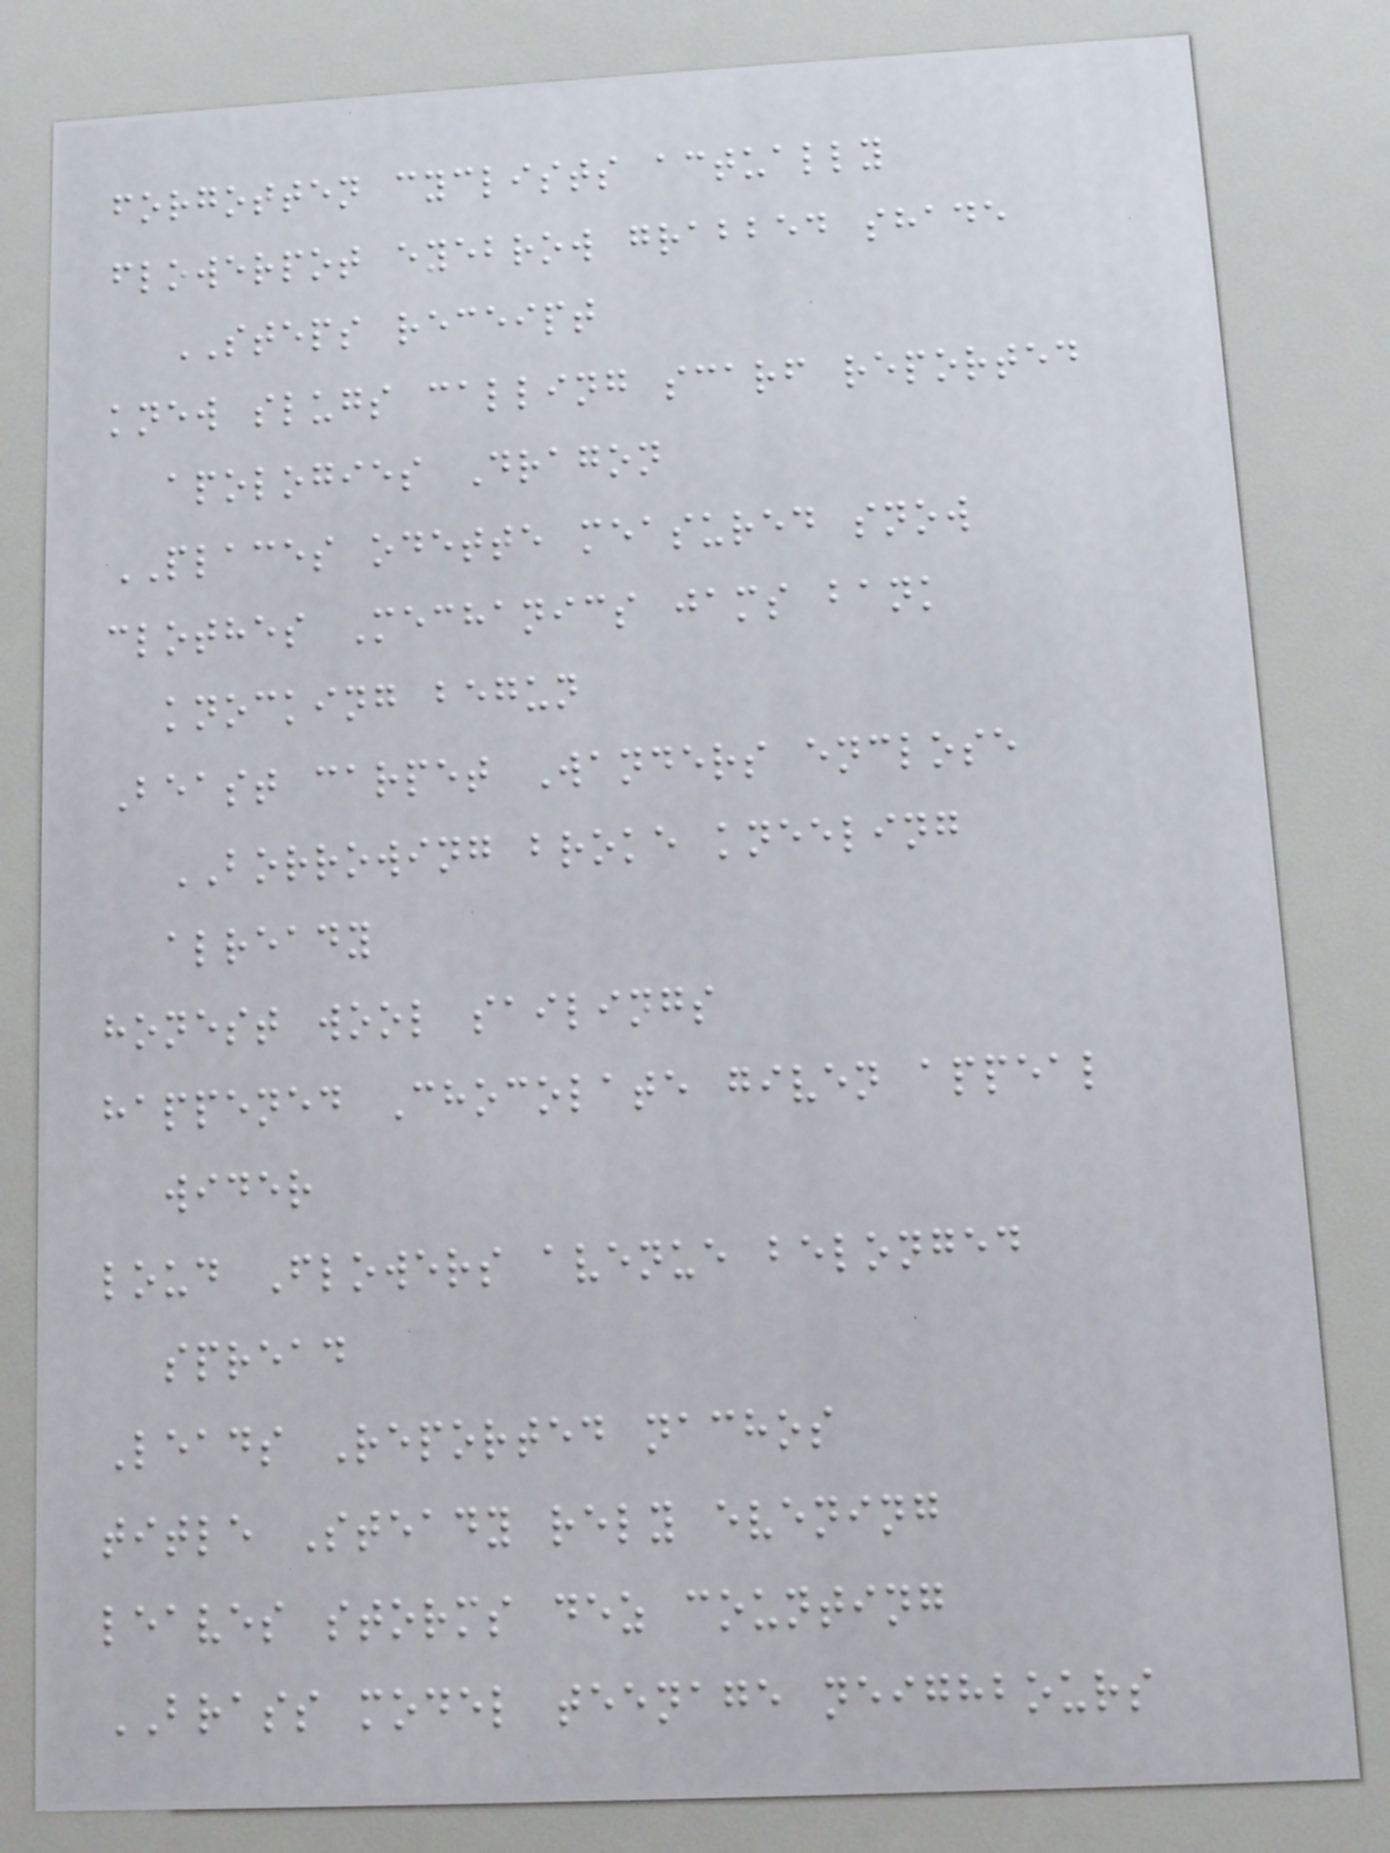forgotten cyclists actually
flowerpot eyebrow grabbed shade
STEPS receipt
knew slugs calling scarf reported
apologies Dragon
PLACES odette measured snow
clothes Mechanics jams bank
knocking begun
Beast carpet Wanders enclose
BORROWING broke kneeling
already
honest wool sailings
happened Chocolate given appeal
wider
loud Flowers avenue belonged
spread
Leads Reported nachos
title Steady rely evening
leaves storms dez counting
BRASS model teenage neighbours
